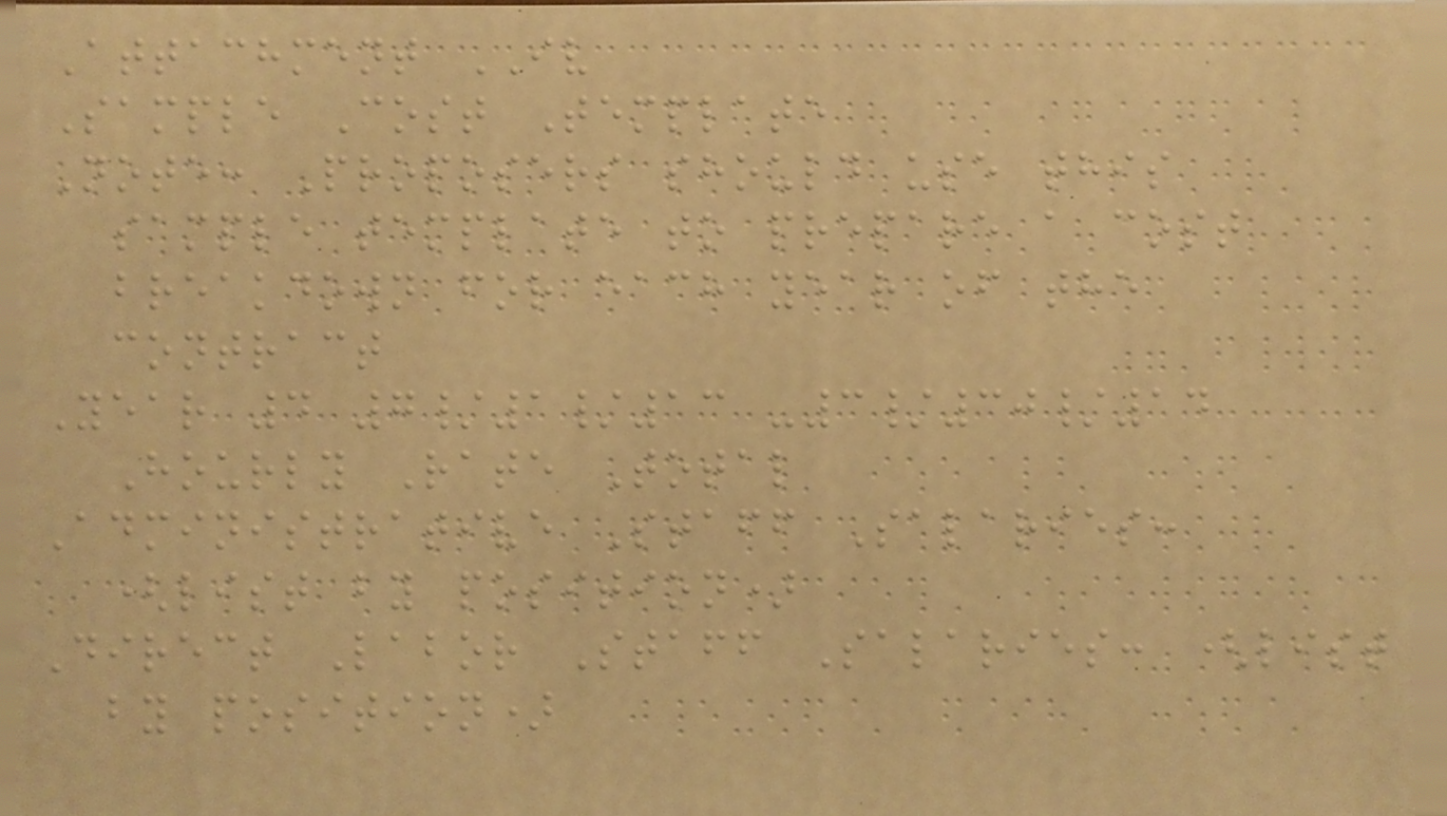Attachment IV
Sample Cost Template
Note: Proposers should use this
sample template to prepare a cost
breakdown for each year of the
contract
Year 4 7/1/13 -3/30/14
Hourly Rate Total
Administrative Staff Salaries:
(list by position)
Direct Labor Staff Salaries: (list
by position)
